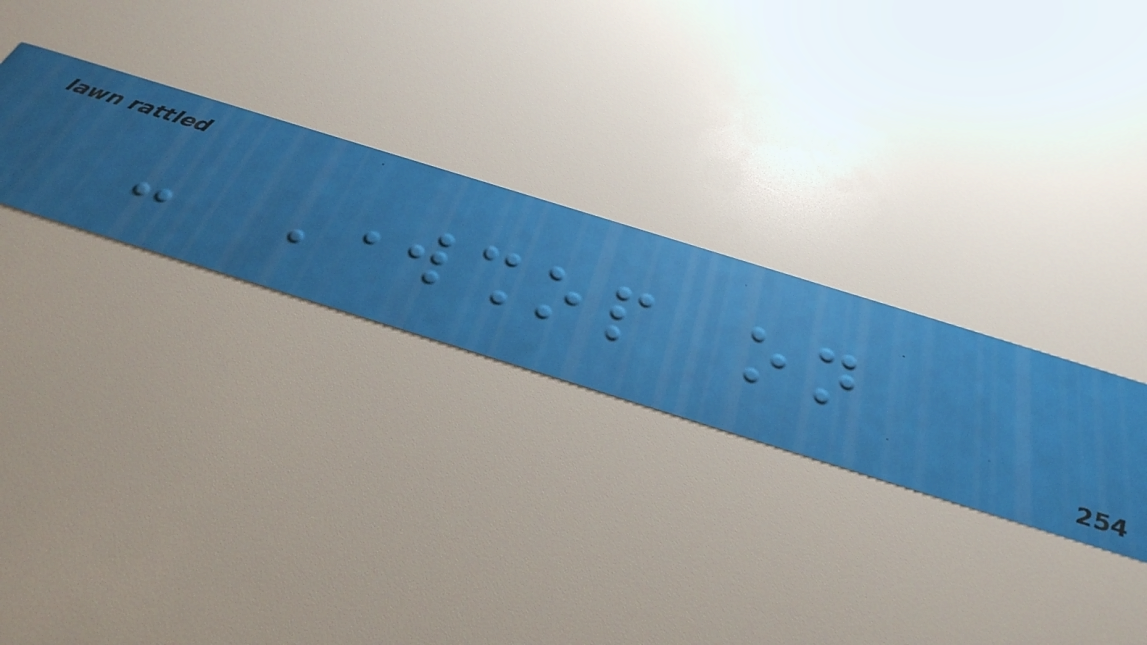- Workshop on
